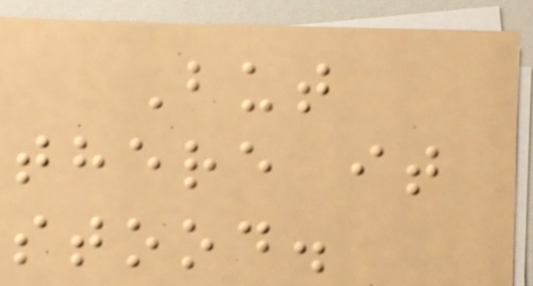But
there it
stood.
